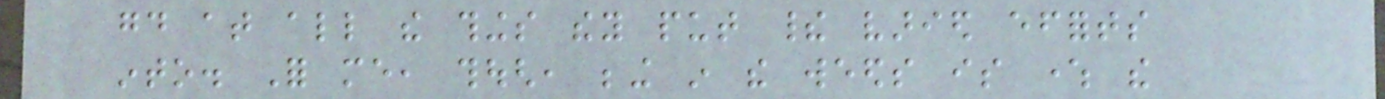good at all the things they put their varied efforts
into. For me, though, being in the weeds is where the
